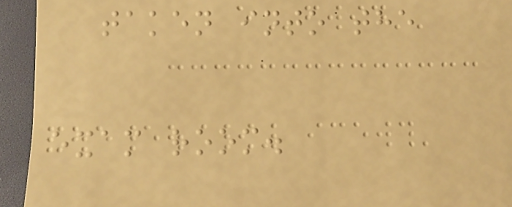taken into the
exam room.
